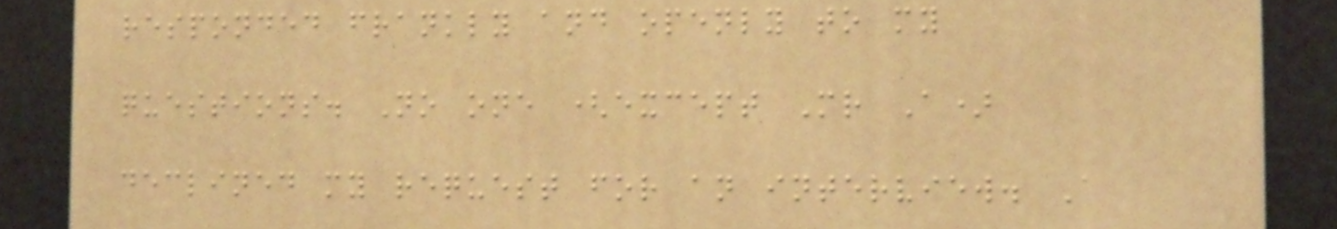responded frankly and openly to my
questions. No one (except Mr A)
declined my request for an interview. A
